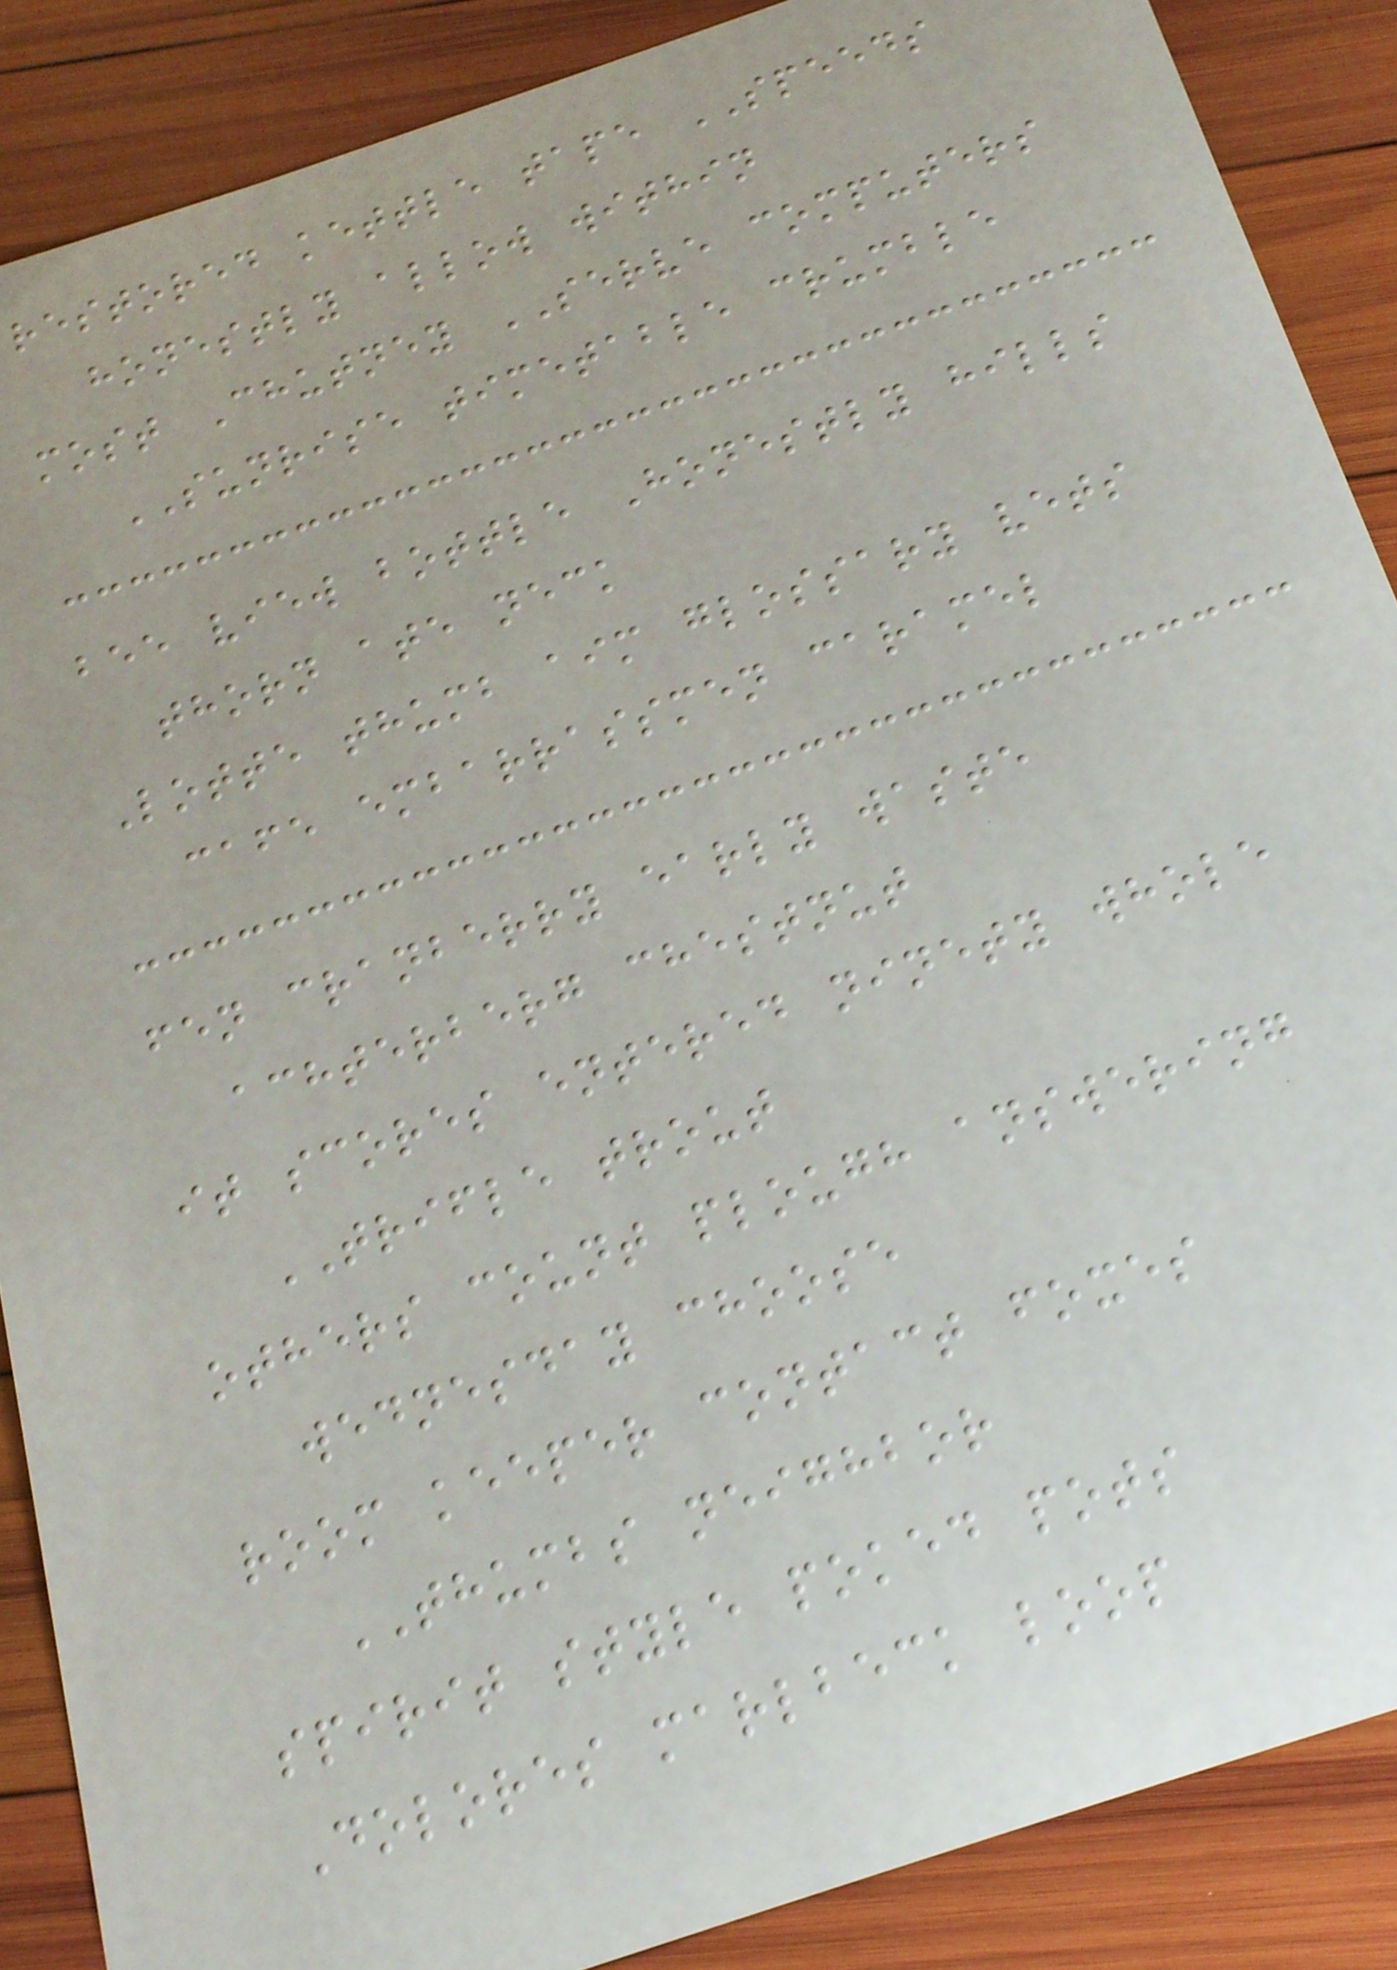restored kettle tape SPEEDS
honestly allow within
most Chutney SERVE computers
SUNRISE timetable crumble
bee view bottle Honestly hills
thorn ate neck
Lotte thumb aim glossary vets
cafe embarrassmen caramel
fen cranberry early waste
achterberg chestnut
it scores entered ninety whole
TRIFLE trout
others count plough answering
wednesday choose
room keeper contact foxes
THUMBS neighbor
spirit style poked pots
Dolores marlbeck loop
